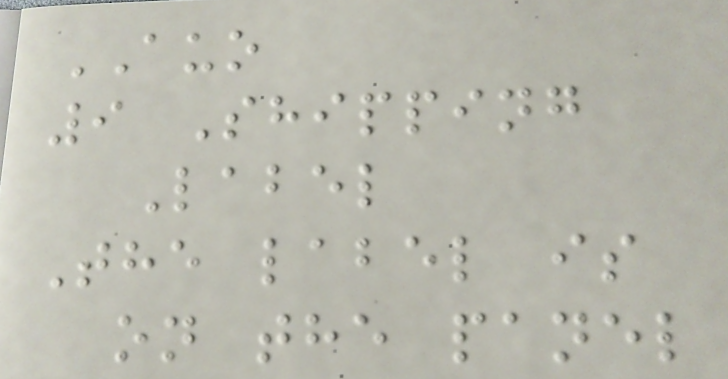AUO
9 Shipping
Label
The label is
on the panel
